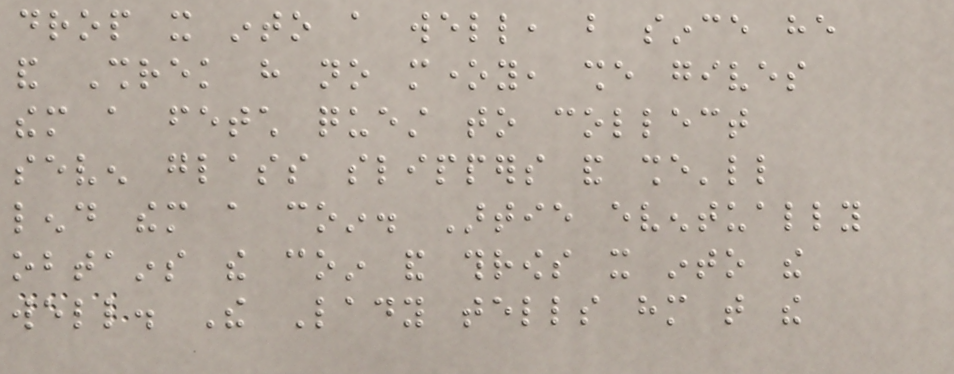drop it into a well, but since he
and Shrek have no money, she gives
them a fetch quest to collect
seven glass slippers and she'll
lend them a coin. Artie eventually
obtains the coin and throws it into the
well. The Lady tells him that the
